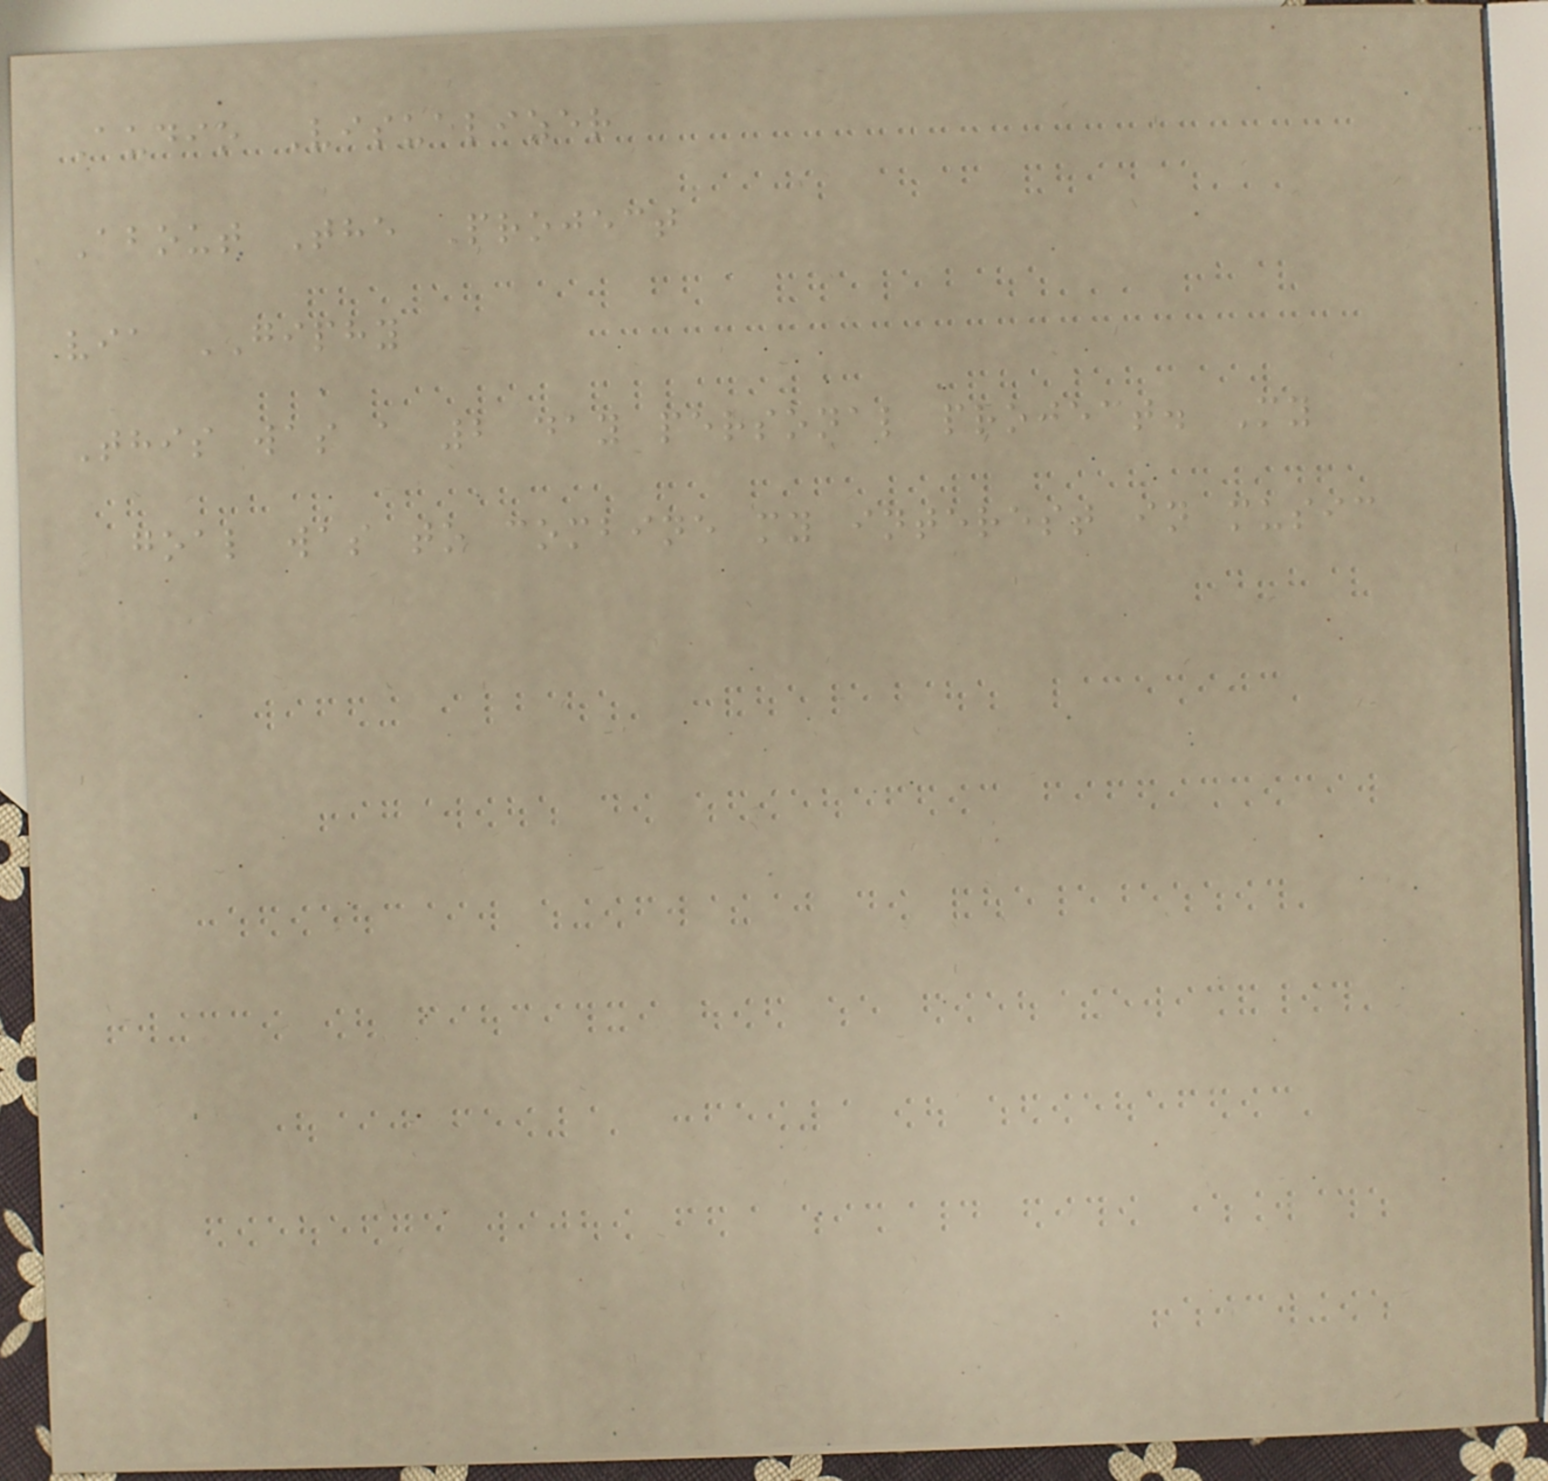Audio Visualizer
About The Project
via GIPHY
This was a 2 day personal project. My
goal was to combine my interest in music
